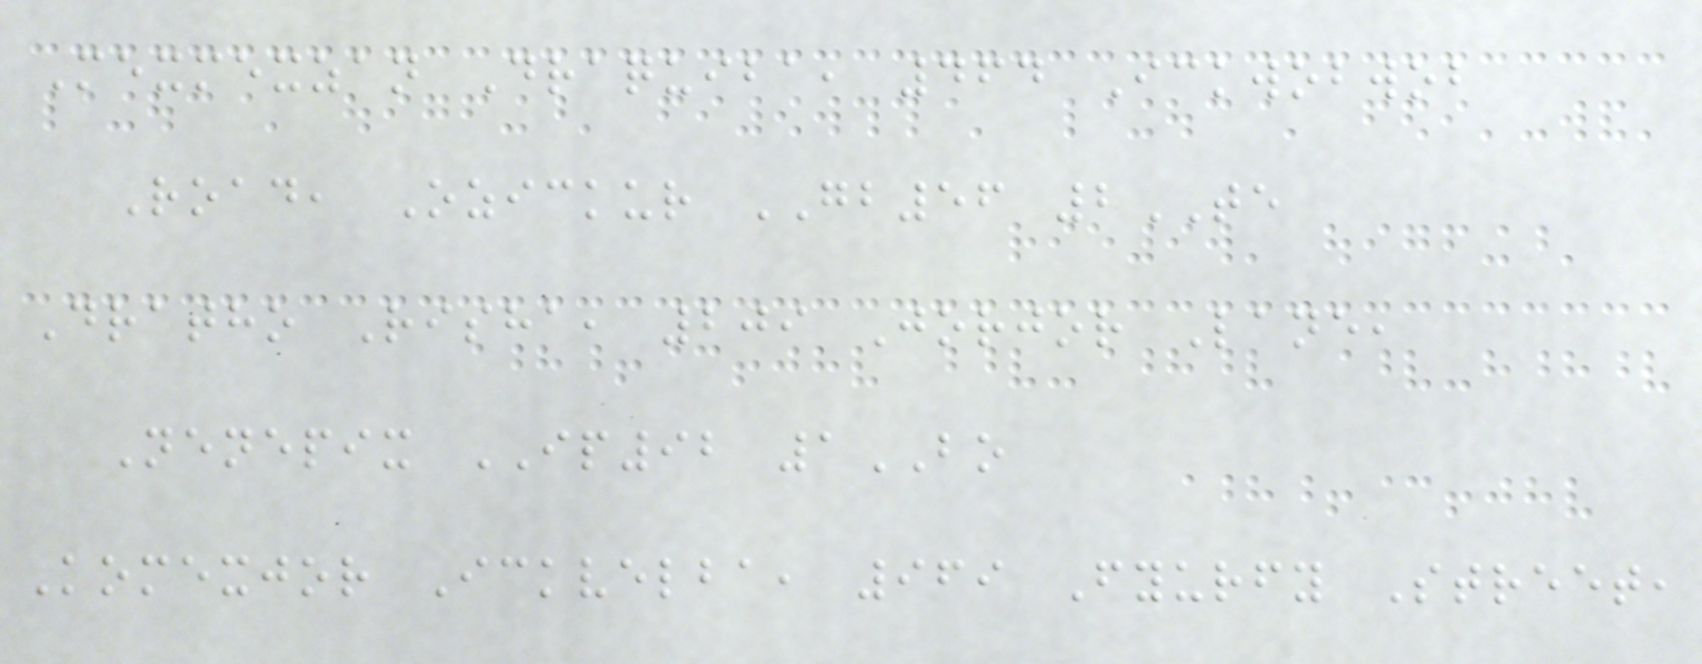Mexmexzan Draquiba, 464 Ickwobwob
Road, Ozickur GB56 2TE
Dratho Risha, 209 Jorjor Lane,
Nenepix IP92 1BO
Komexjor Ickvelba, 969 Fyurfy Street,
